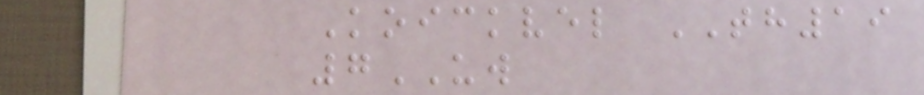Koickvel TH19
7UW
